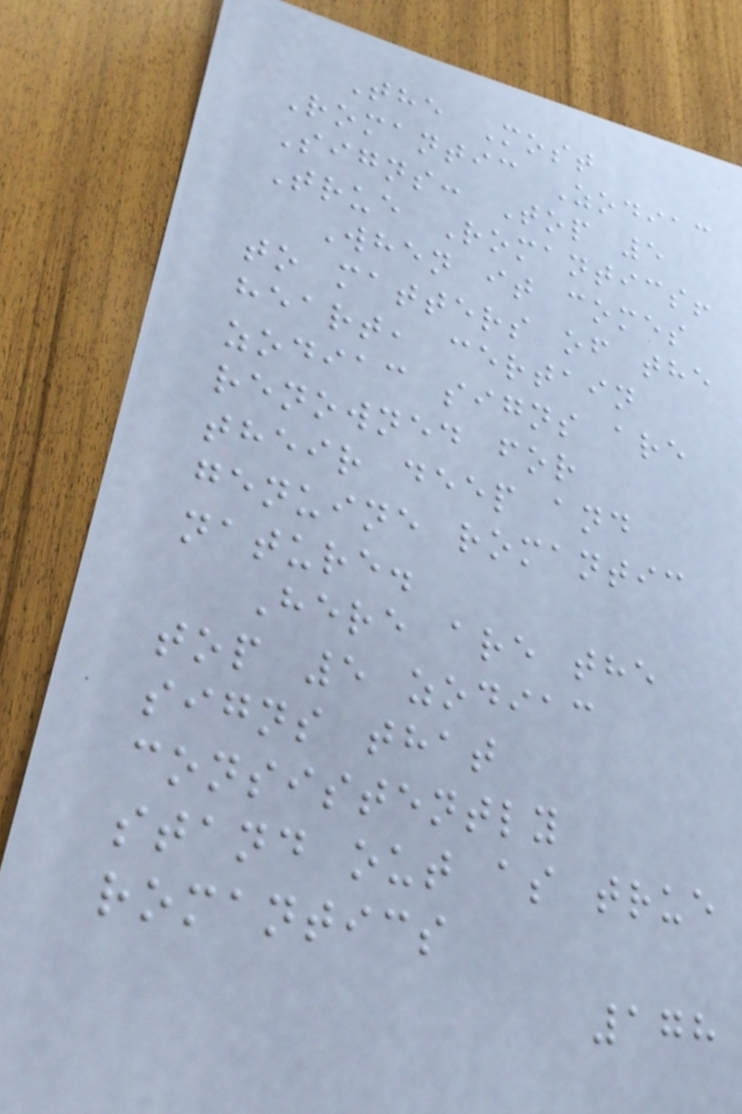The Most
Romantic Zodiac
Signs: Top 5
True Romantics!
When it comes
to matters of the
heart, certain
zodiac signs are
renowned for
their deep and
genuine romantic
nature.
Here are the
top 5 zodiac
signs that
consistently
stand out as true
romantics
178
